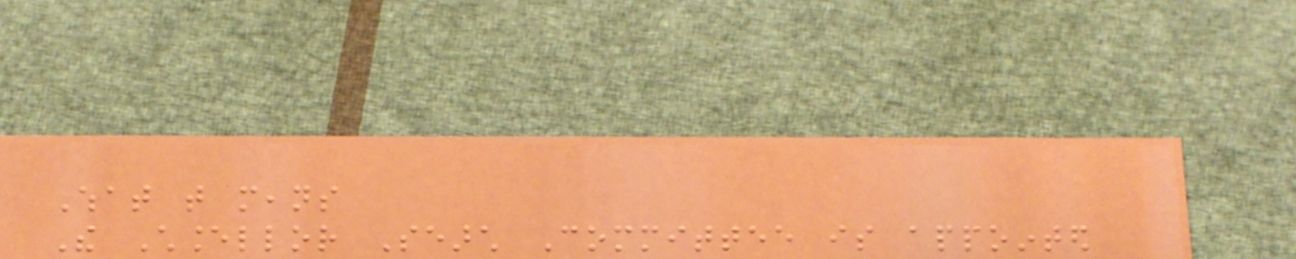What that means
The Chancellor Search Committee is appointed
